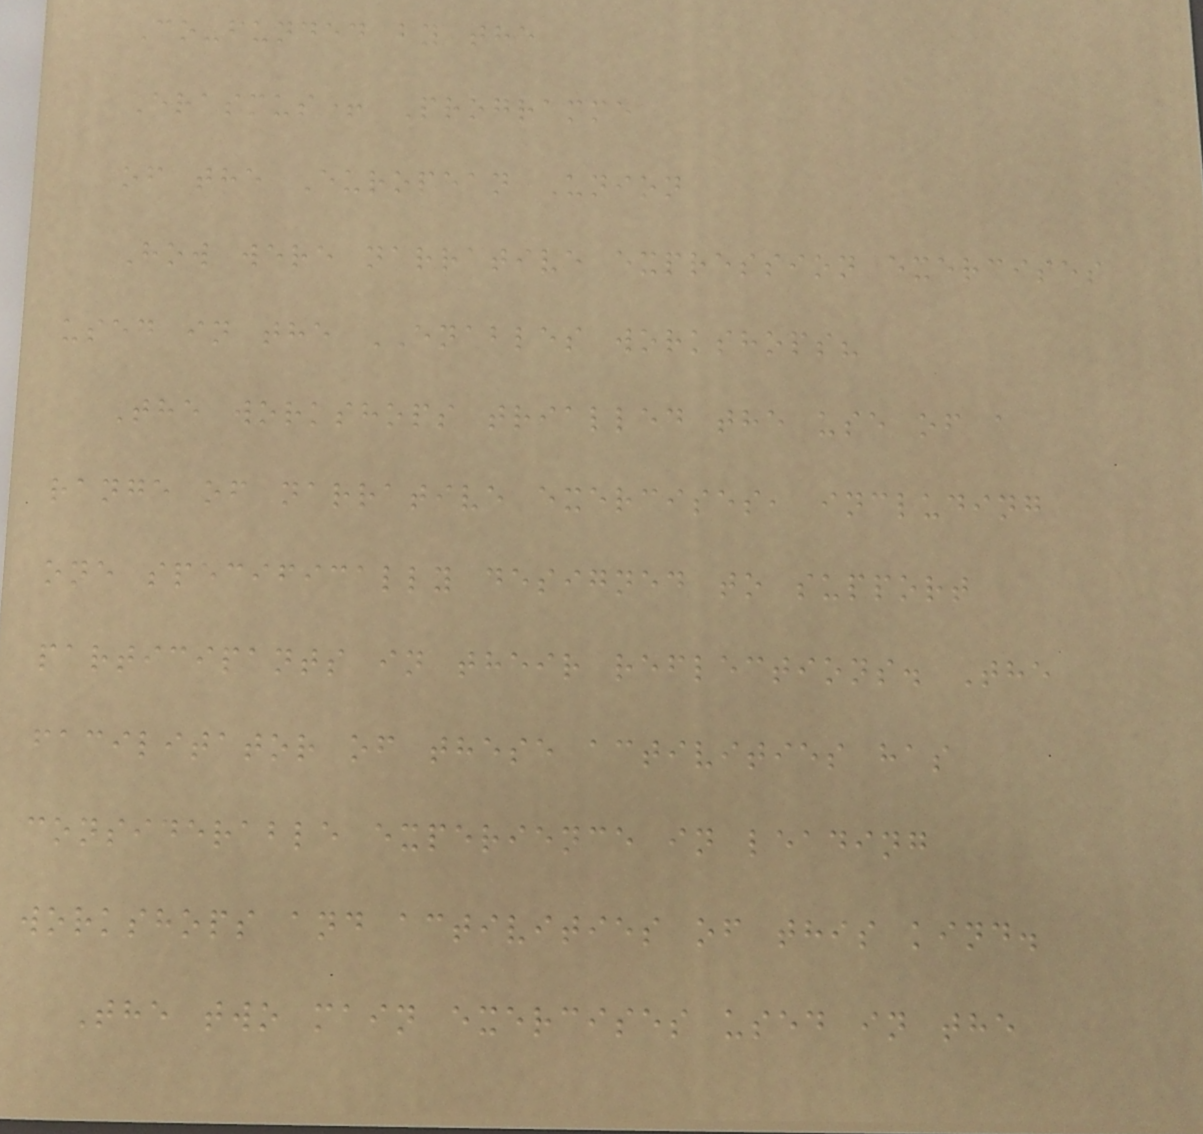Co-funded by the
Erasmus+ Programme
of the European Union
How were narrative expression exercises
used in the ENABLES workshops?
The workshops trialled the use of a
range of narrative exercises, including
one specifically designed to support
participants in their reflections. The
facilitator of these activities has
considerable experience in leading
workshops and activities of this kind.
The two main exercises used in the
